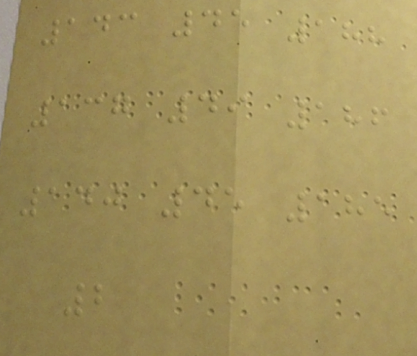143 45 188
137 49 186
140 45 185
2
